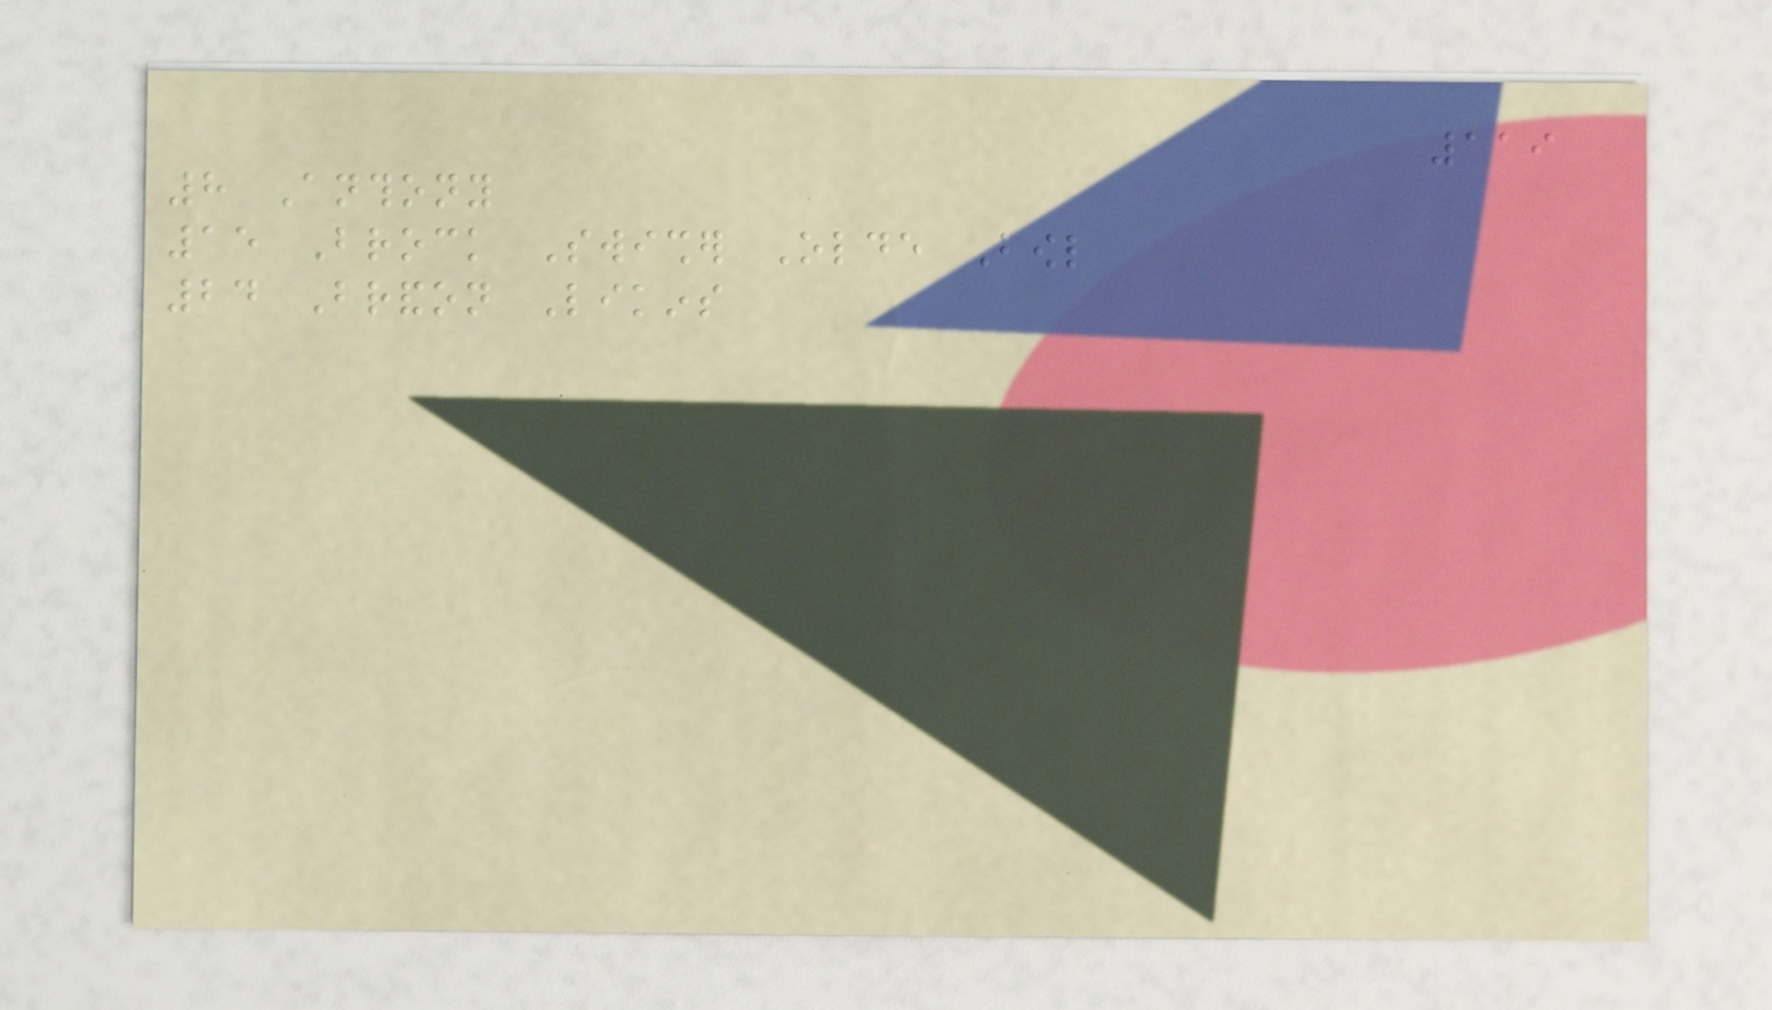119
8 Anthony
15 Brock Swisher Olde Bowl
24 Brandon Likins
